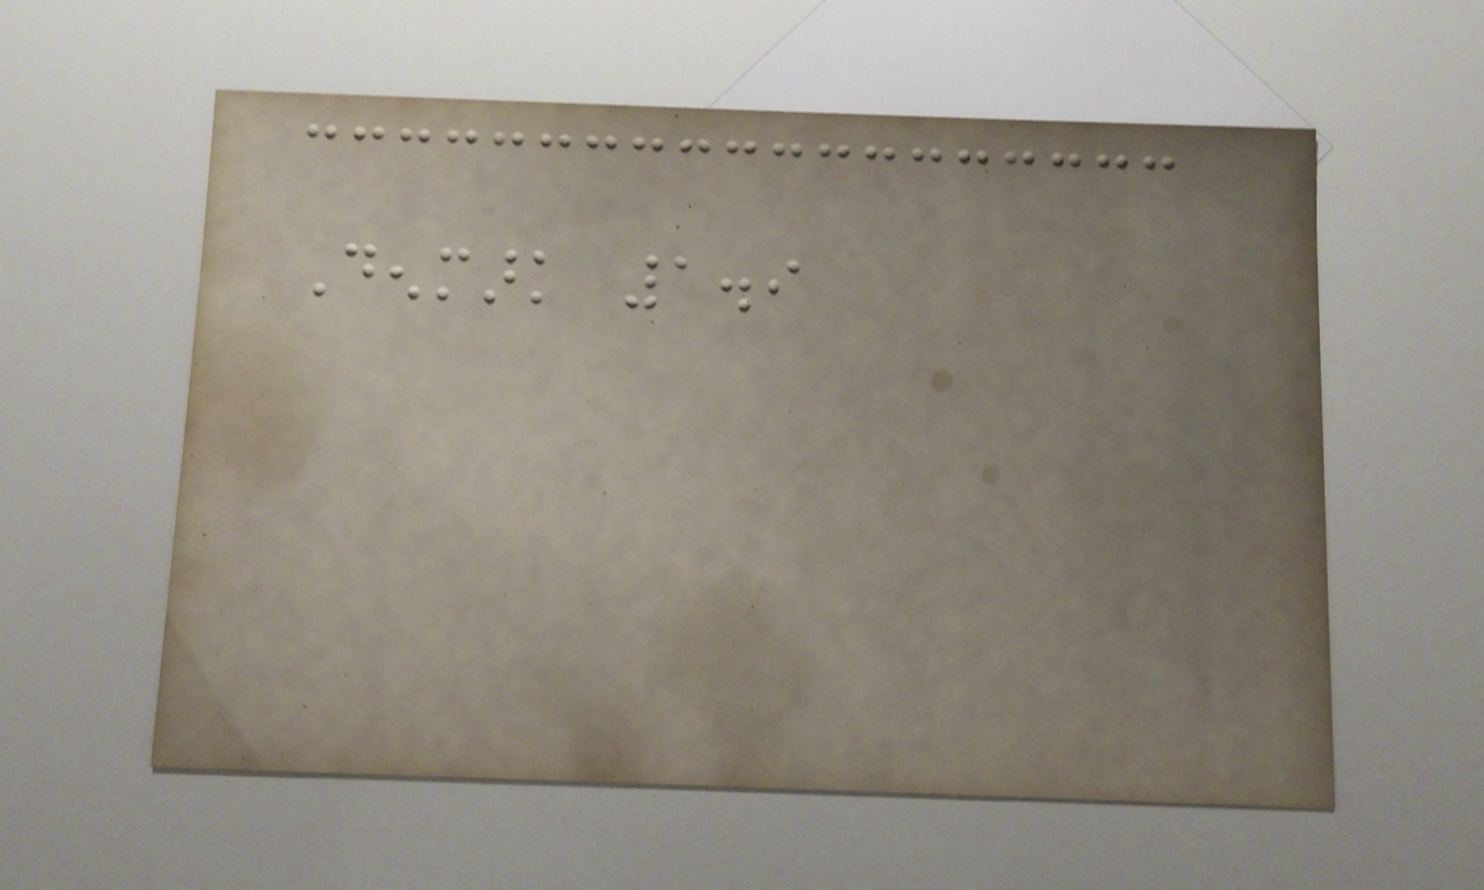Denmark 1.9
